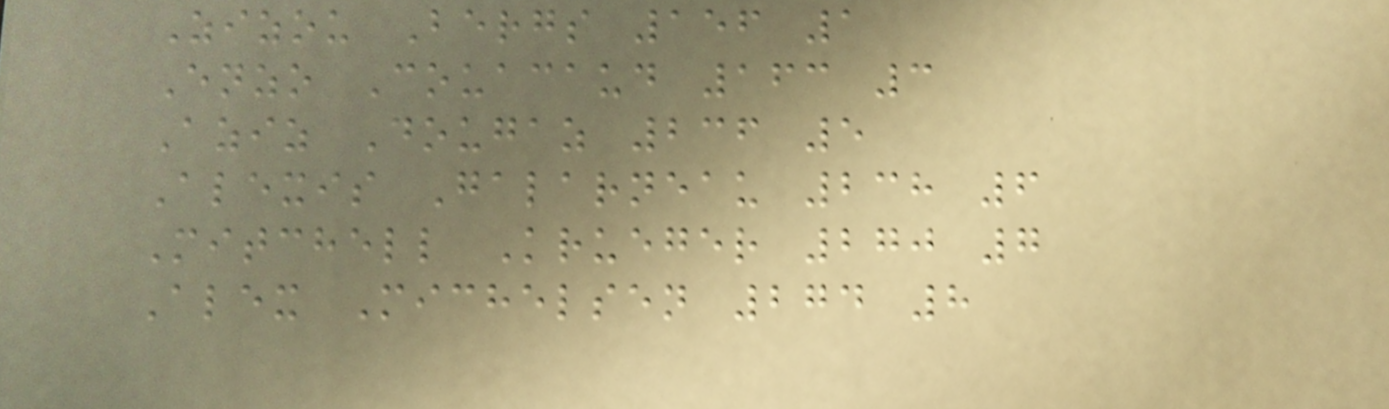Zizou Bergs 156 1
Enzo Couacaud 163 3
Aziz Dougaz 236 5
Alexis Galarneau 238 6
Mitchell Krueger 270 7
Alex Michelsen 274 8
